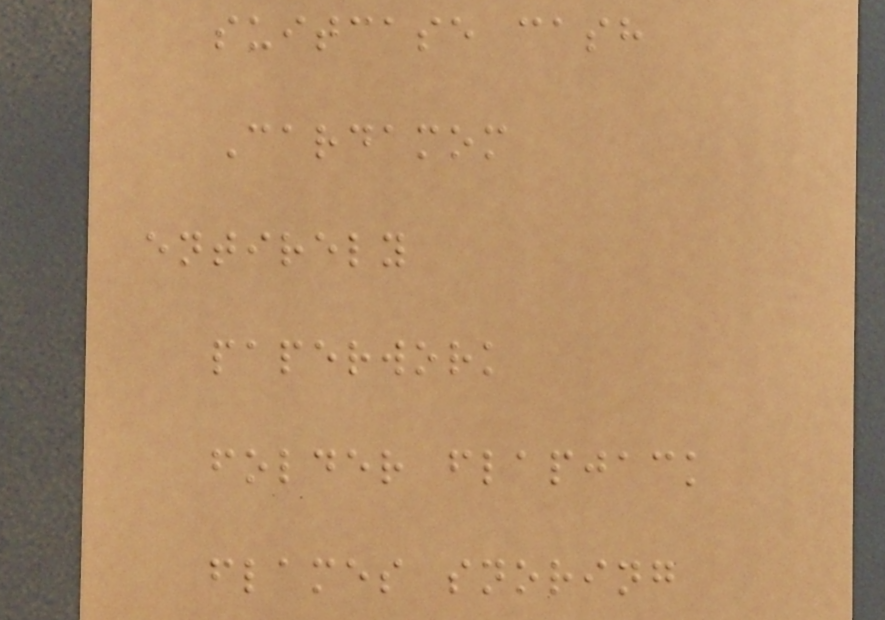suitcase cash
Cardamom
entirely
paperwork
folder flapjack
flames snoring
